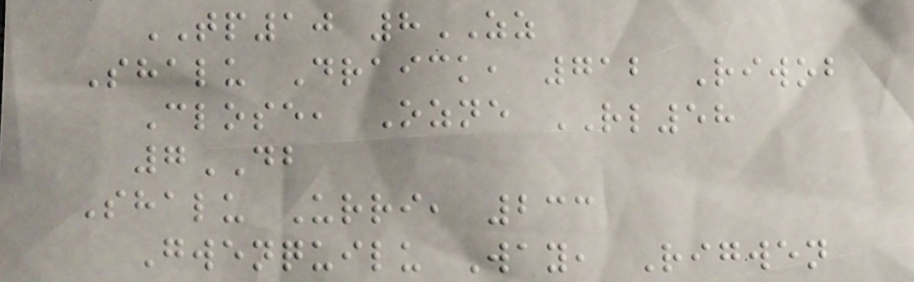TP10 8ZZ
Shalu Draick, 712 Riwob
Close, Ozne RL58
7DB
Shalu Urri, 233
Gwenquilu Way, Rigwen
